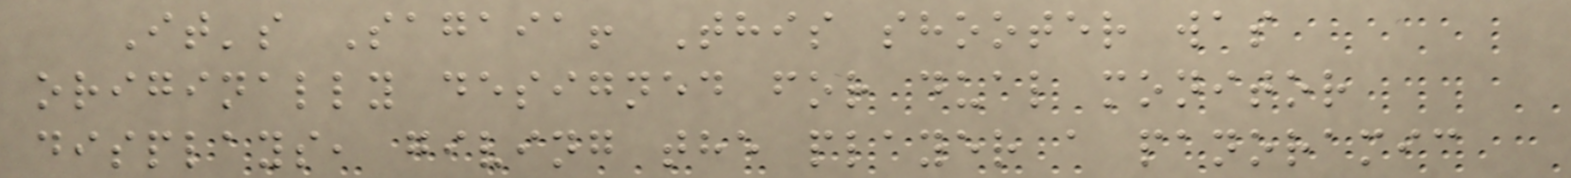It's Sagaia! This shooter was
originally designed for dual monitor
displays, giving the player a panoramic
